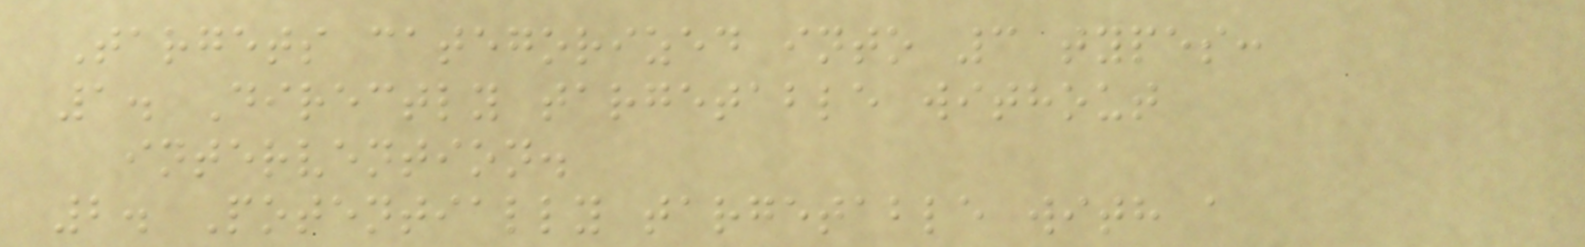Targets categorized into 3 types:
1. Directly targetable without
intervention.
2. Potentially targetable with a
